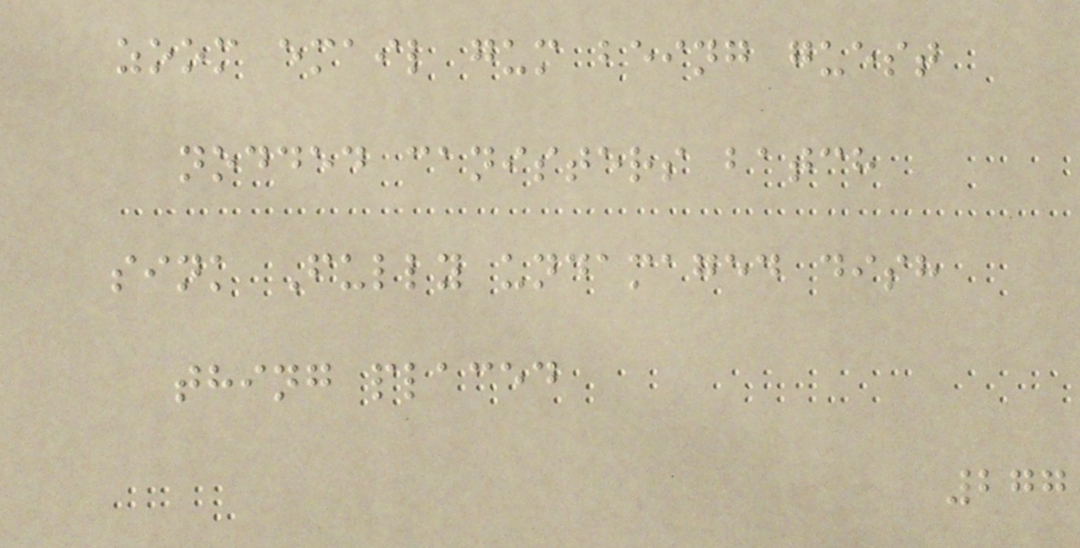zoom email gum being guest
nodded canisters batch
sink Fully undamaged dish
thing placed
277
